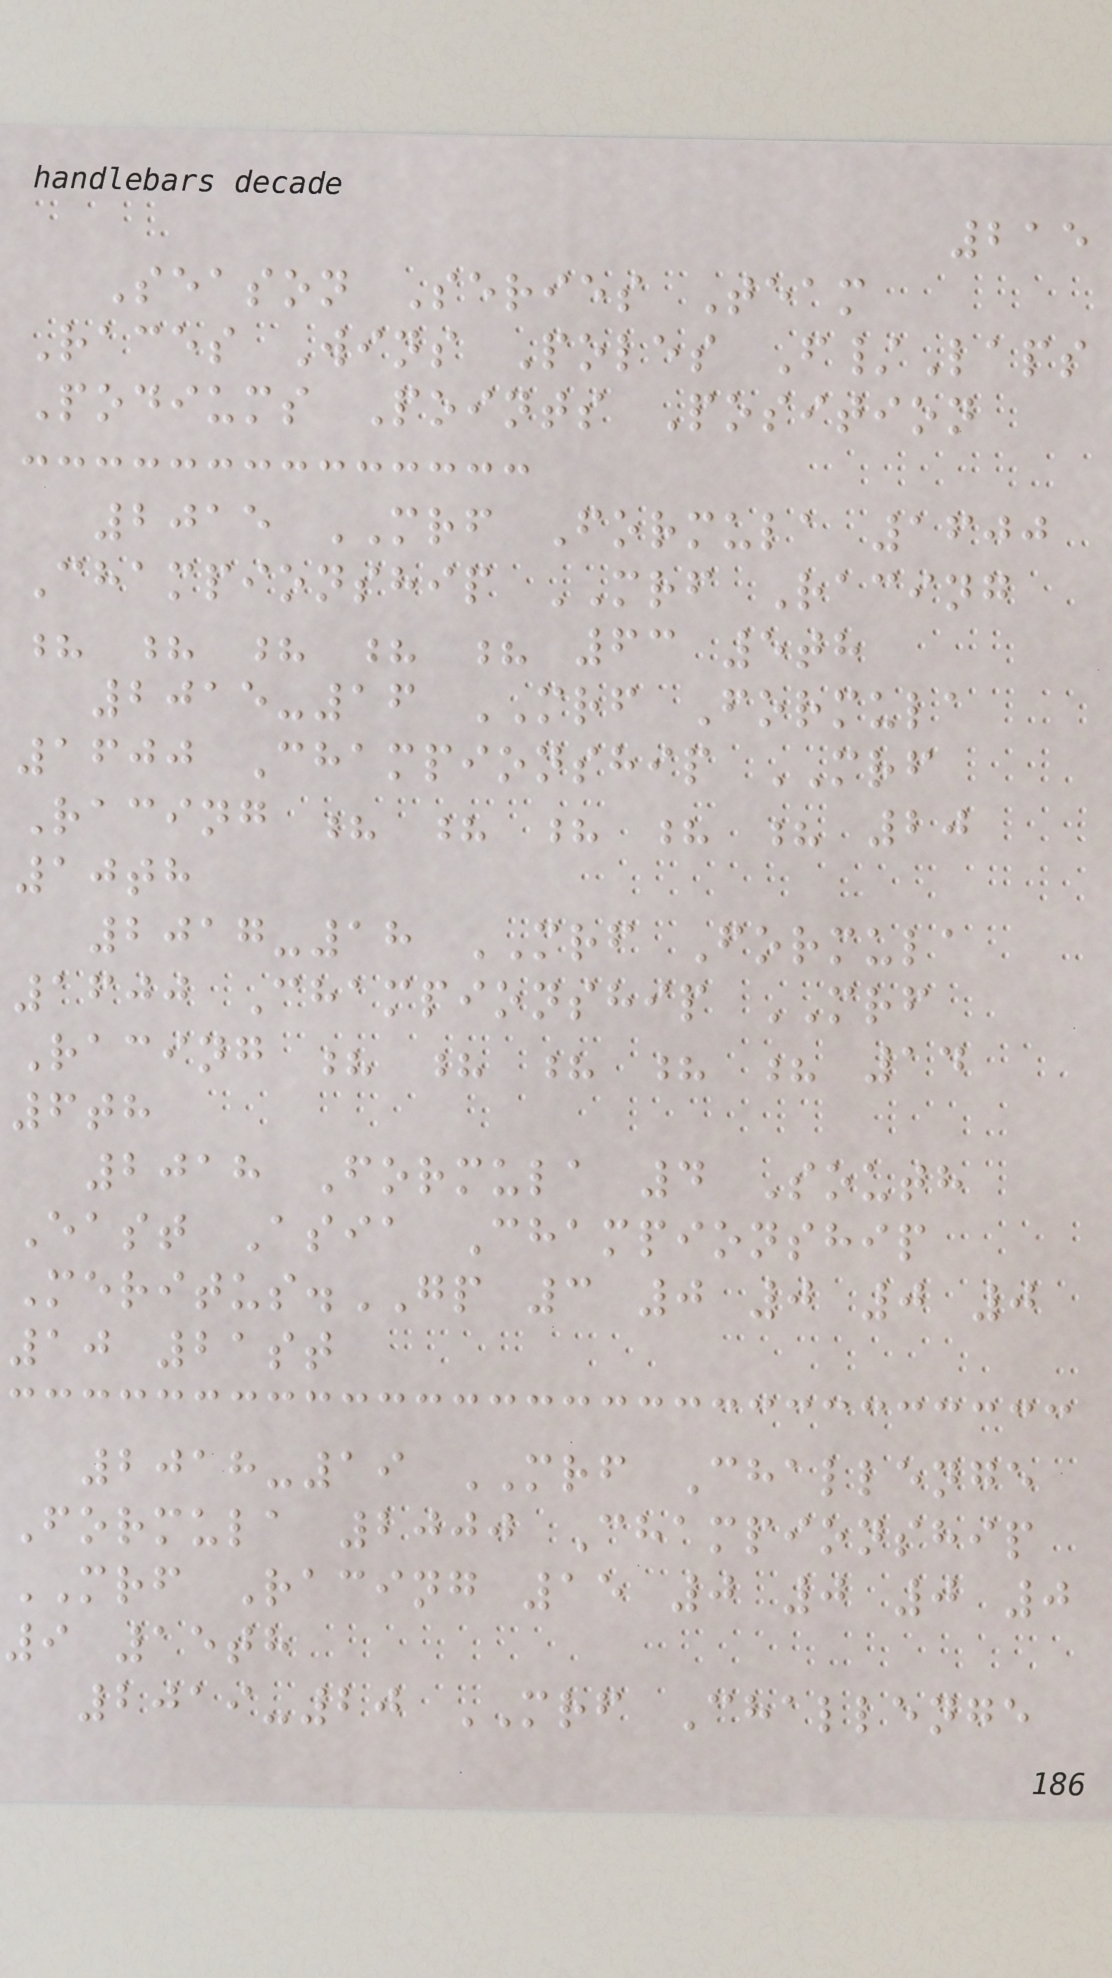215
Season Series Team
Races Wins Poles F/Laps
Podiums Points Position
2015 MRF Formula 1600
Championship MRF Racing
? ? ? ? ? 63 5th
2015-16 MRF Formula
1600 Championship MRF
Racing ? ? ? ? ? 20
10th
2017-18 MRF Formula
1600 Championship MRF
Racing ? ? ? ? ? 14
6th
2018 Formula 4 South
East Asia Championship
Meritus.GP 3 0 0 0 0
10 21st
2018-19 MRF Challenge
Formula 2000 Championship
MRF Racing 15 0 0 0 0
9 15th
2019-20 MRF Challenge
